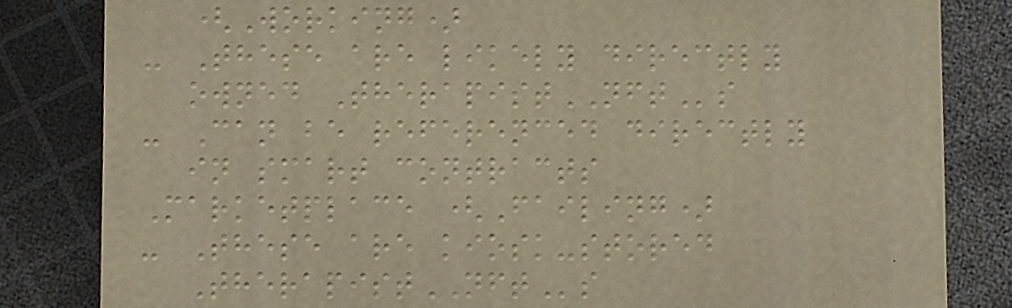(Working)
- These are likely directly
owned TherapistNFTs
- Can be referenced directly
in smart contracts
Marketplace (Failing)
- These are kiosk-stored
TherapistNFTs
